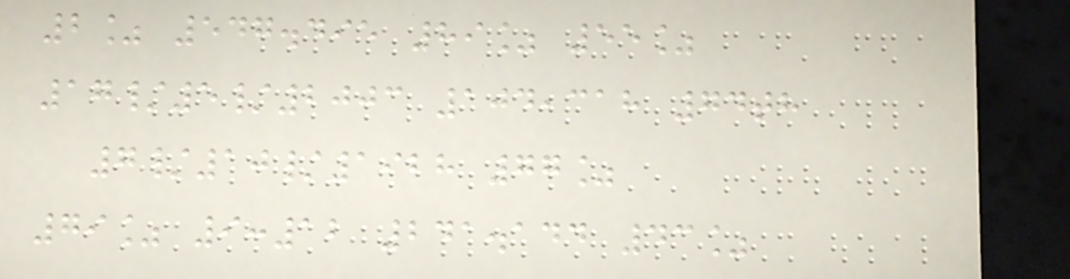2% 547.495 89% 55%
17/5/2003 104,318 74th
7/10/1928 77%
79% 9:12 241.144 43%
